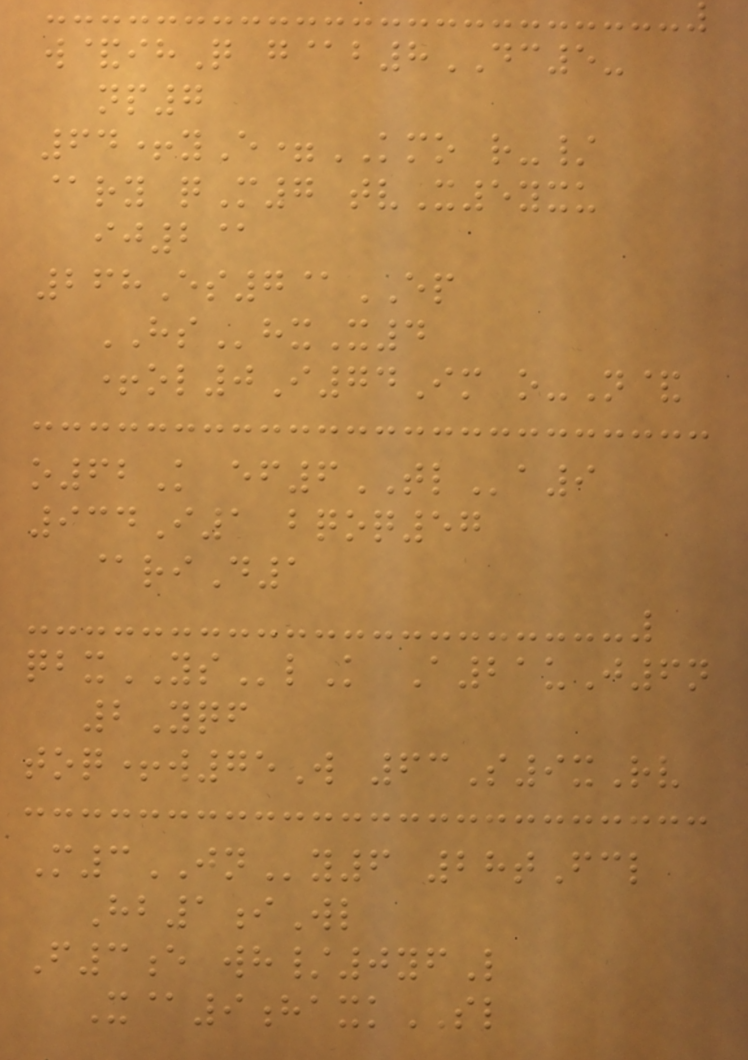w&ihQ g@b8DC5-
np7
64+yE=KMO r-/
@ry qM7 tvX5yxu
ij2@
268Es7@EP
HShxX4
+ol0I74Im o-N&
o62K ef6TLa9
934I1 bqoq57
@riD1
qbxYSlK A21uJ6n
2Yqf
toq+w75W 63S9xRv
M3JNy6 28tFcl
Hb1iWl
F3e wh/0yfL
X@9haxkSL
